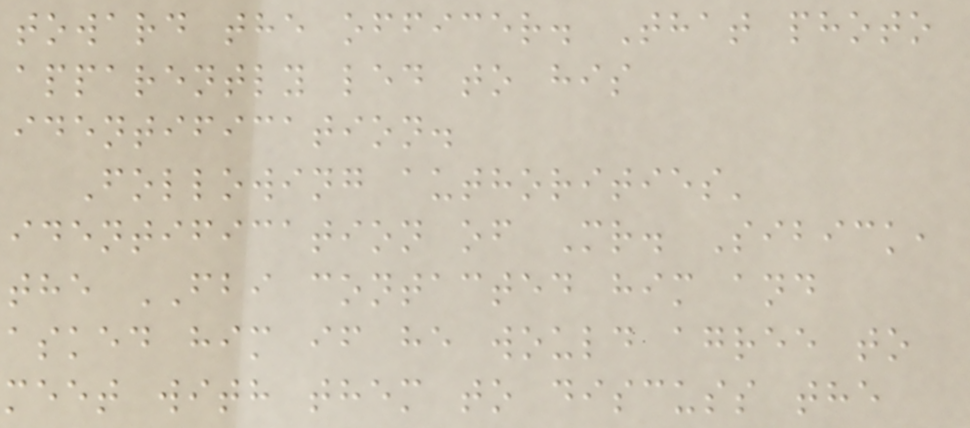toward the officer. That photo
apparently led to his
identification.
Following authorities'
identification of Mr. Sibick,
the FBI contacted him and
asked him if he would agree to
meet with them to discuss the
